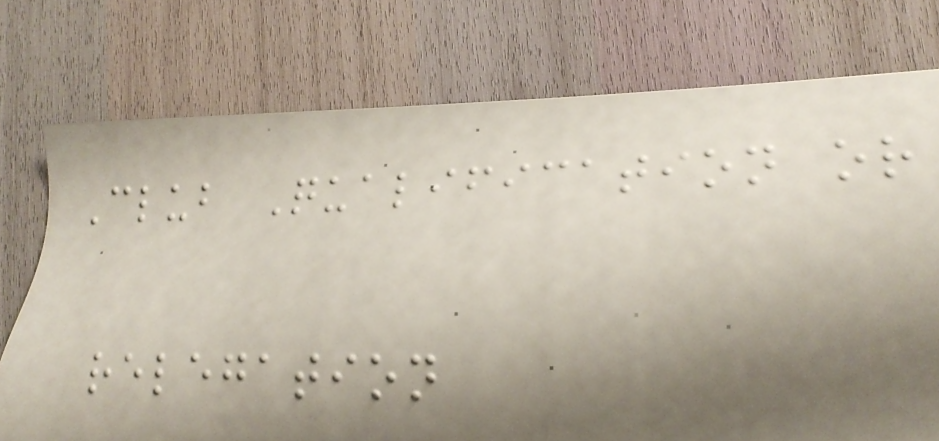Club Qualification or
relegation
